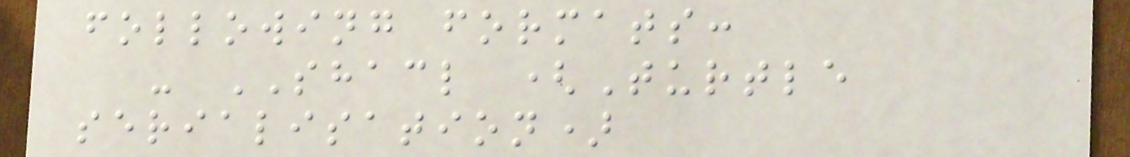following formats:
- SHACL (Turtle
serialisation)
